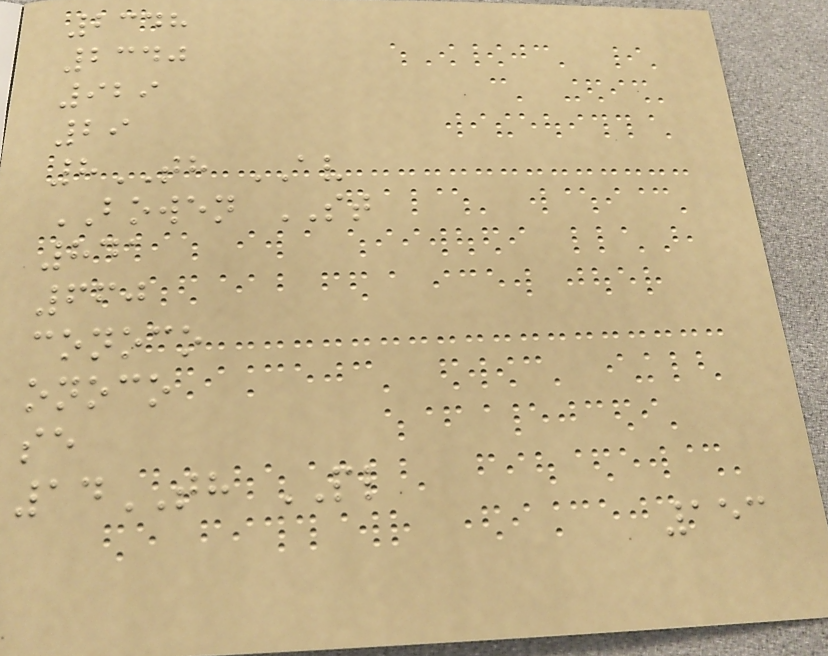2348
2340
929
29
8TH AV
BOWEN ST
841
660
conoco
onoco
se
14TH PL
153
